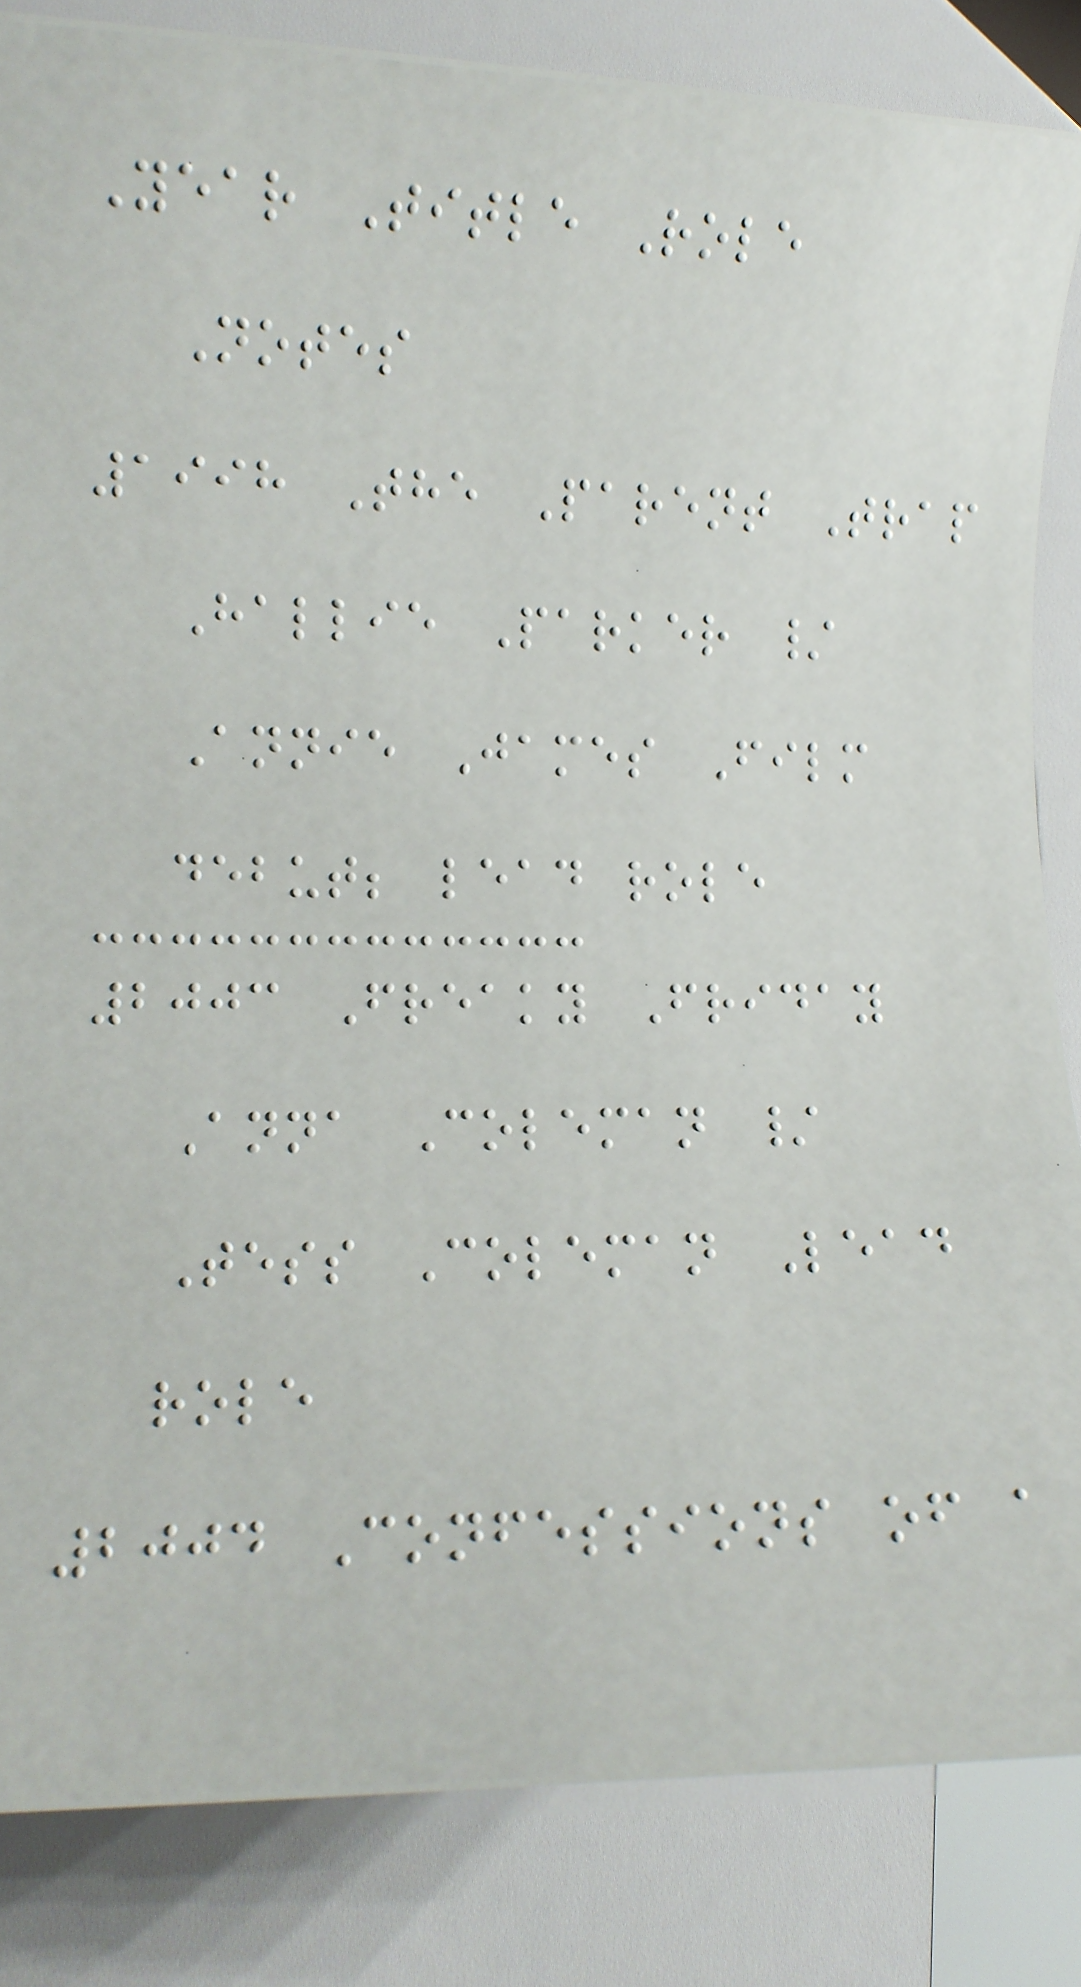Year Title Role
Notes
1998 The Parent Trap
Hallie Parker /
Annie James Film
debut; lead role
2003 Freaky Friday
Anna Coleman /
Tess Coleman Lead
role
2004 Confessions of a
